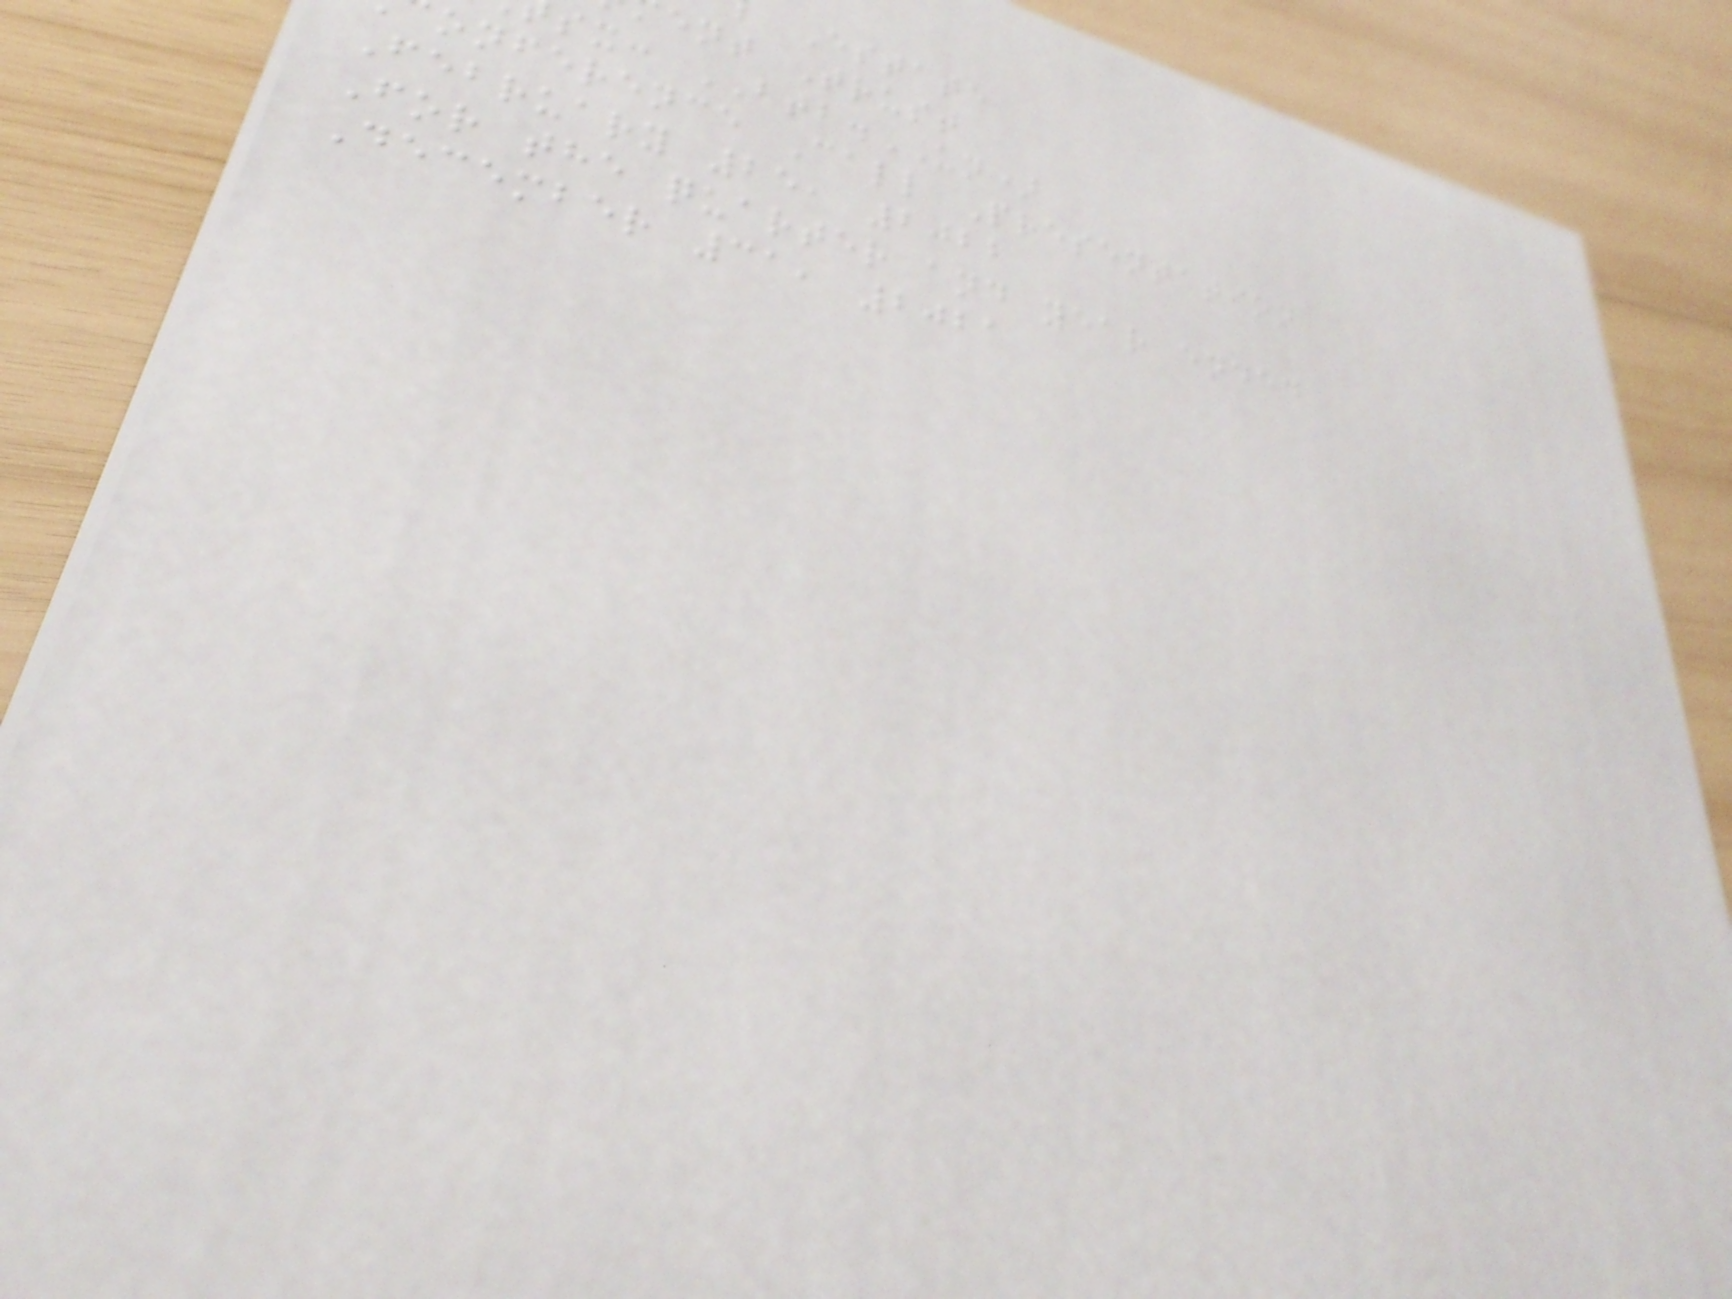Estate
ent Trust
sx: BTB.UN)
onference Call Presentation
February 25, 2022
For the quarter and year ended
December 31, 2021
